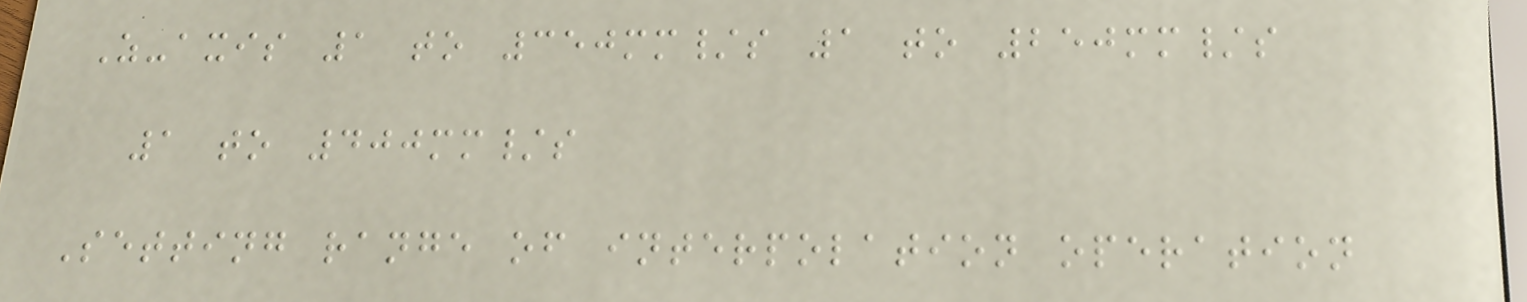Z-axis 1 to 350mm/s 1 to 250mm/s
1 to 400mm/s
Setting range of interpolation operation
